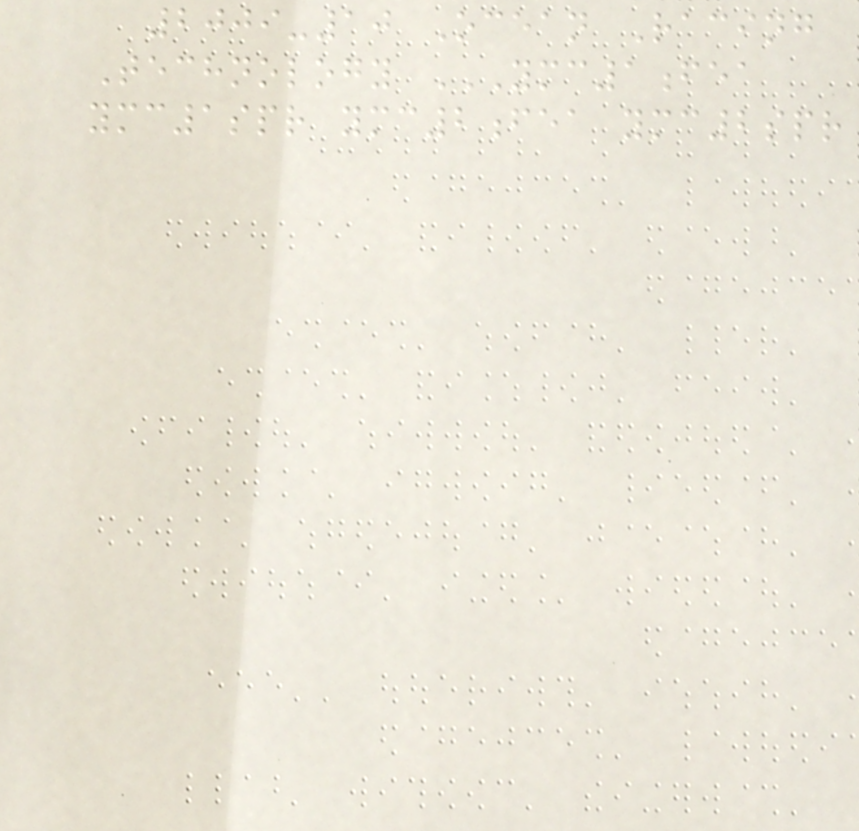2009-10 Ocean Racing
Technology YMC1FEA
YMC1SPR YMC2FEA YMC2SPR
